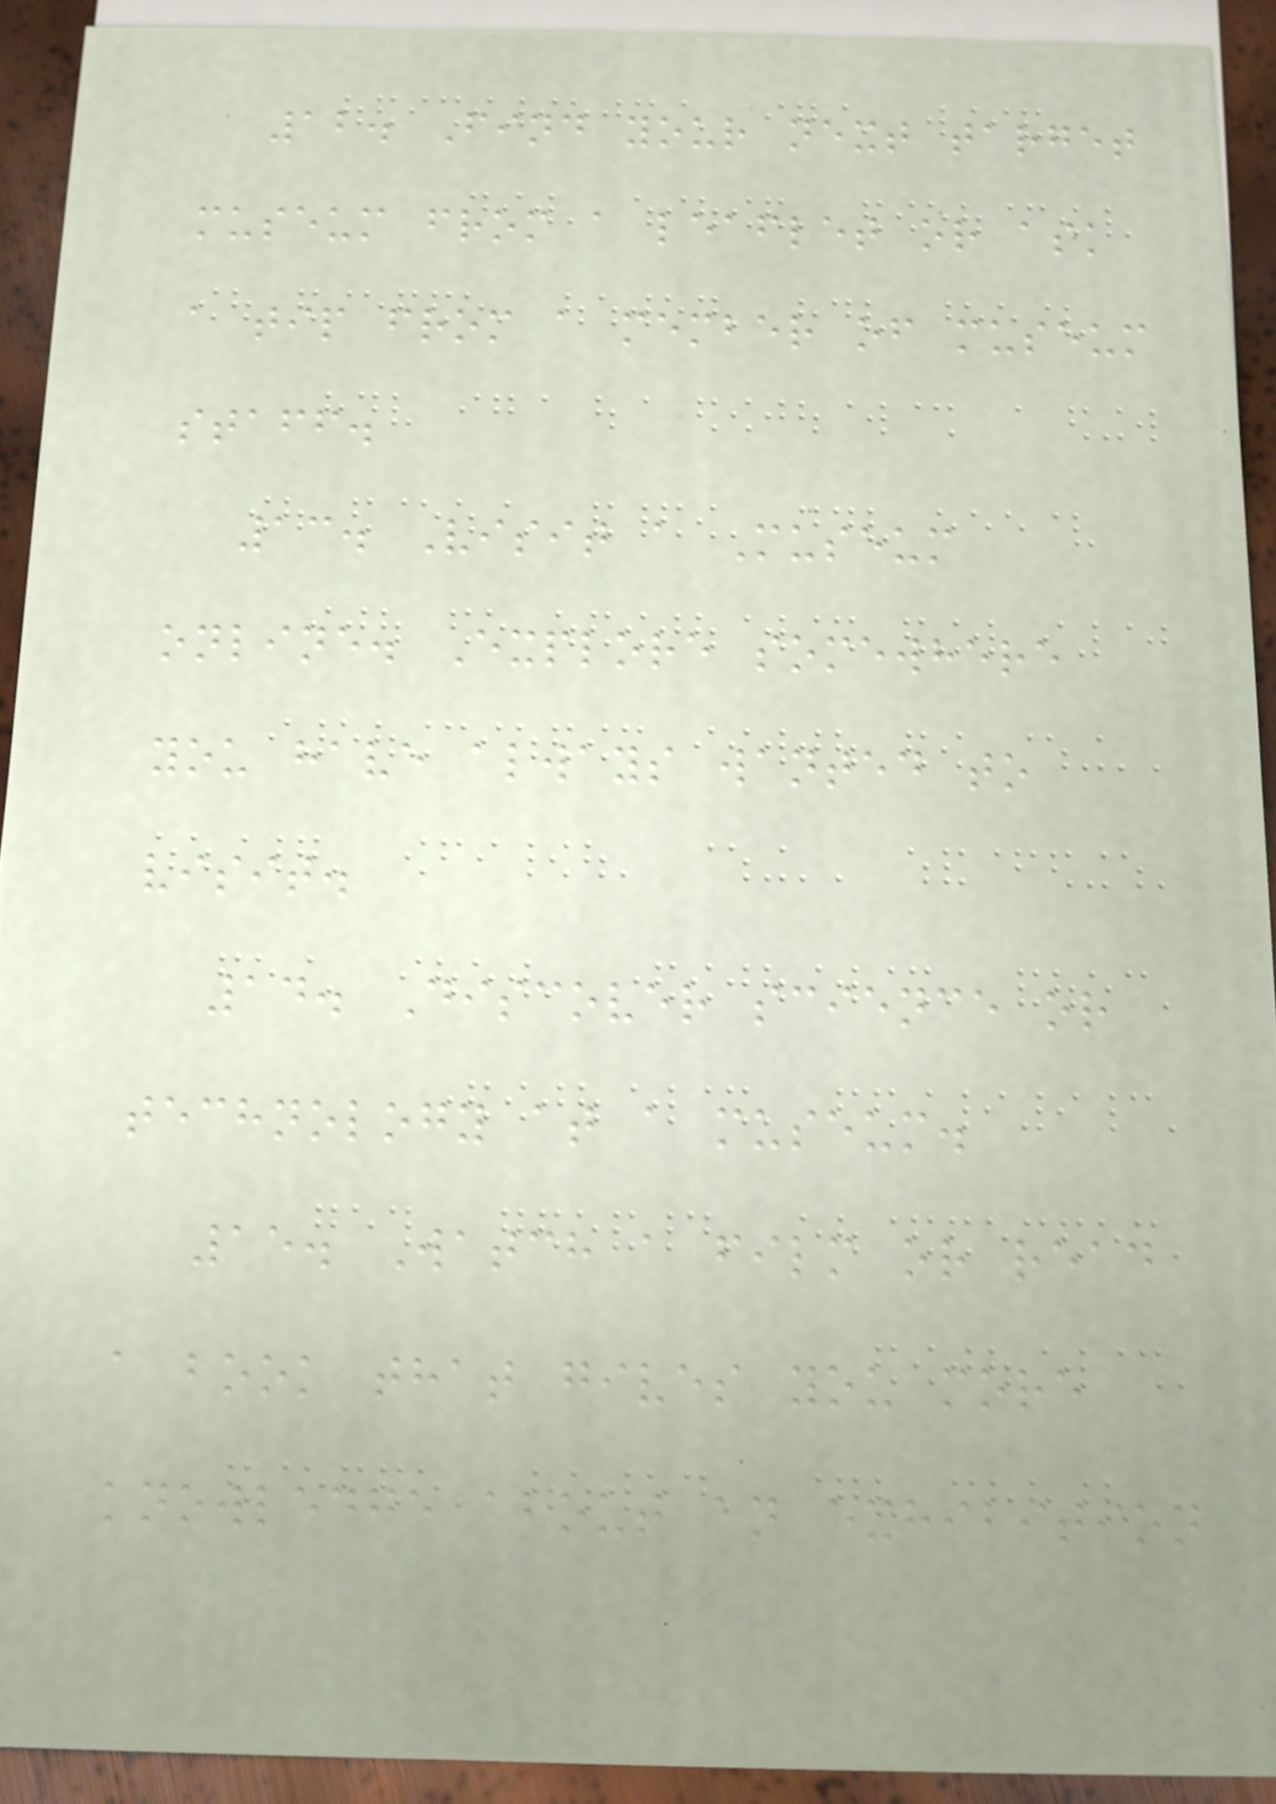12. Find your next target
museum from a leaflet or ask
a tip from a member of museum
staff.
13. Visit a Museum
online. Explore somewhere
you have always wanted to
visit.
14. Discover science or
technology at a museum.
15. Watch a film or read
a book that gives you more
knowledge about an exhibition
